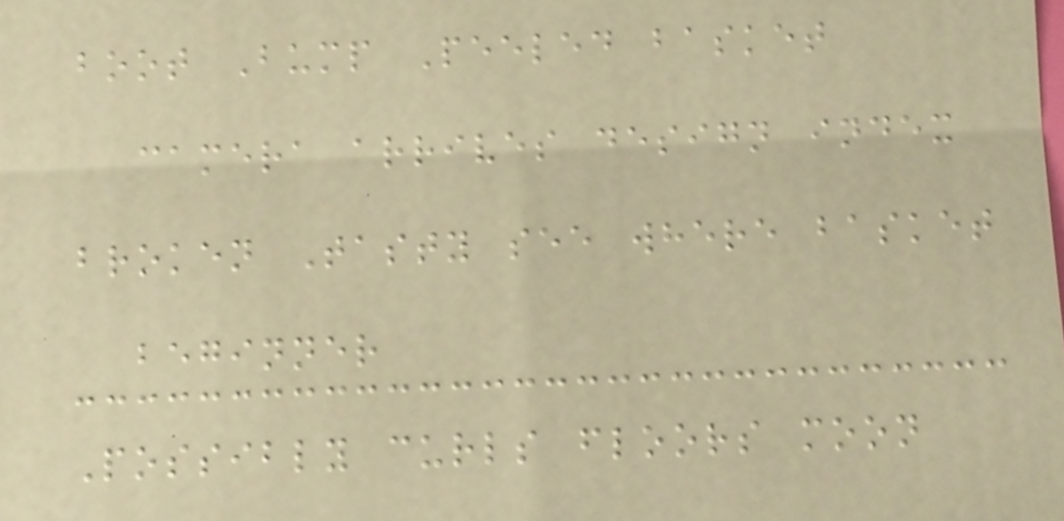boot Bump Peeled basket
camera arrives design index
broken Tasty see where basket
beginner
Possibly curls floors moon
